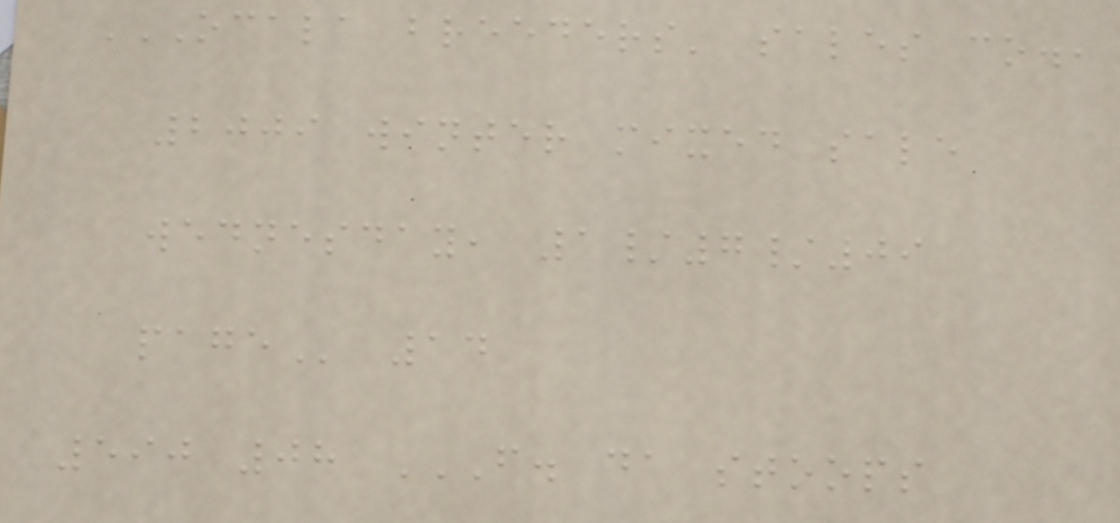OCALA BREEDERS' SALES CO.,
2009 WINTER MIXED SALE
WEDNESDAY, 1/7/09
PAGE 14
590 08 F. DA STOOPS
